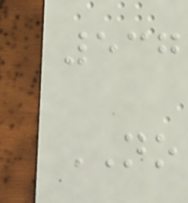537
NO
